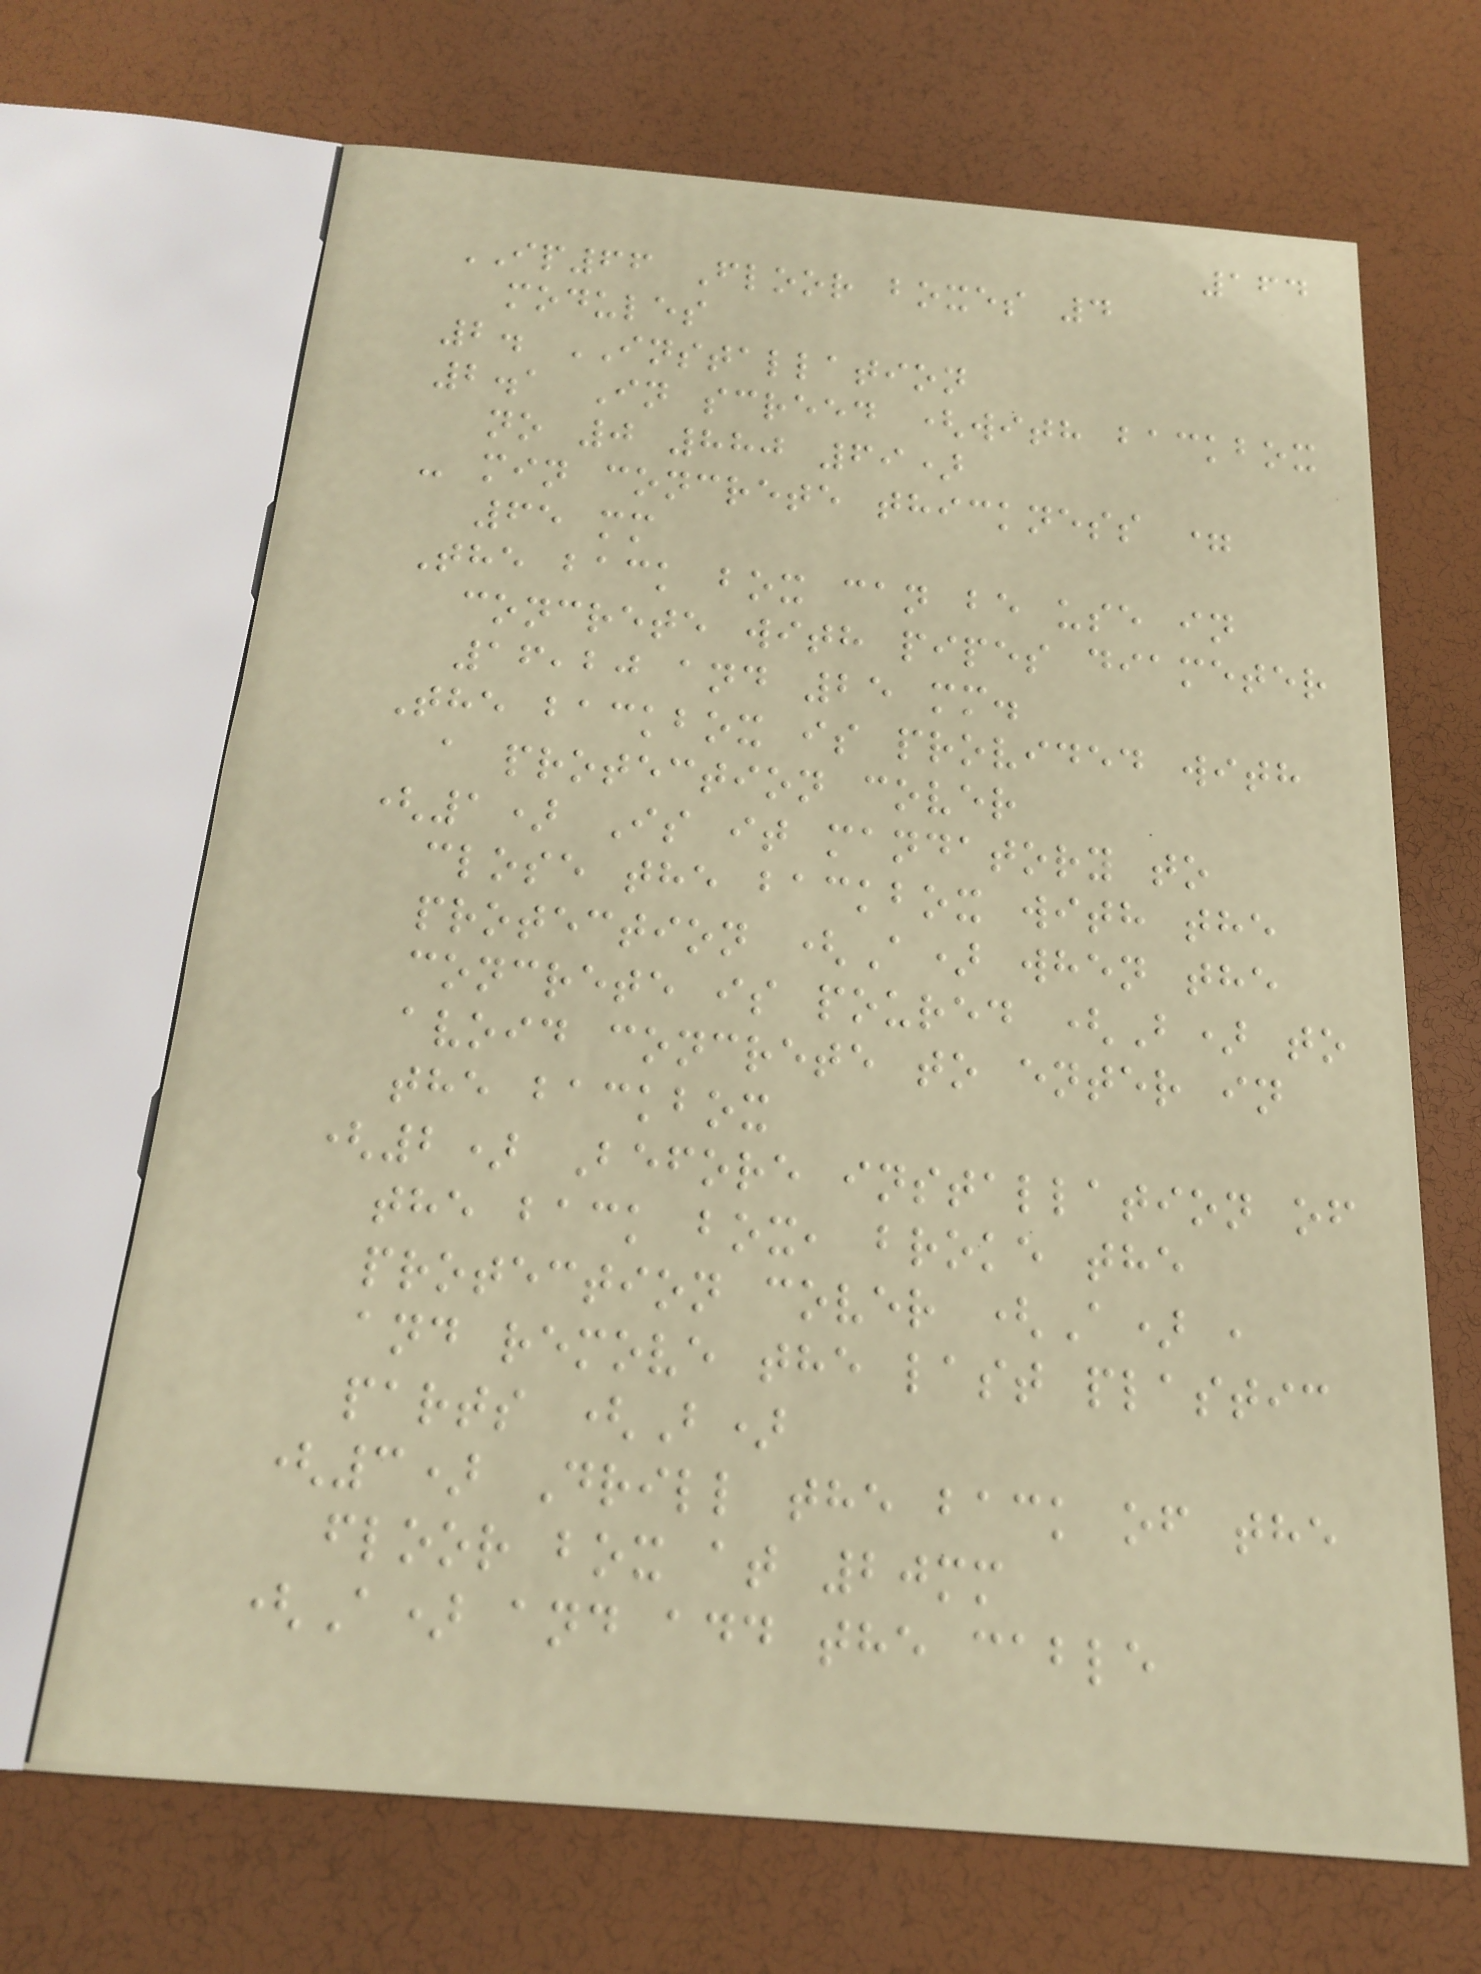164
IP66 Floor boxes 4
modules
2. INSTALLATION
2.1 In screed (with backbox
no 0 880 69)
- min concrete thickness =
65 mm
The back box can be use in
concrete with pipes diameter
16,20 and 25 mm.
The backbox is provided with
a protection cover
(1) Is it mandatory to
close the backbox with the
protection (A) when the
concrete is poured (B) to
avoid concrete to enter in
the backbox
(2) Before installation of
the back box, broke the
protection cover (A) ,
and remove the last plastic
parts (B)
(3) Drill the back of the
floor box at 20mm
(A) and add the cable
